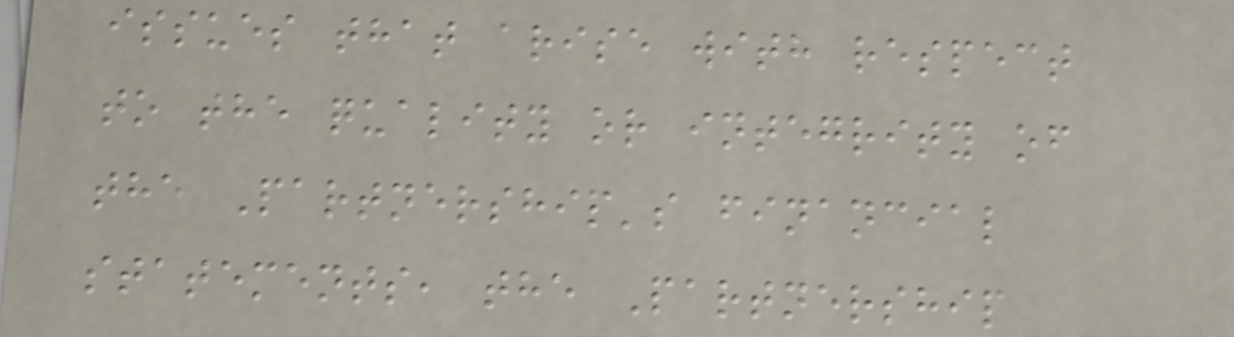issues that arise with respect
to the quality or integrity of
the Partnership's financial
statements, the Partnership
